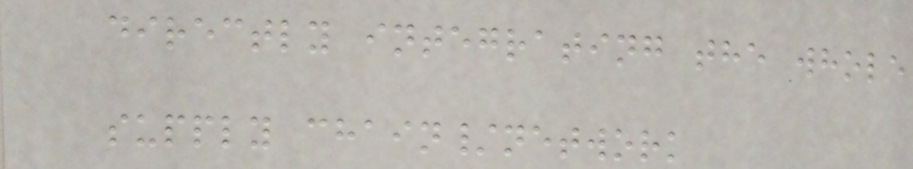directly integrating the whole
supply chain/network
